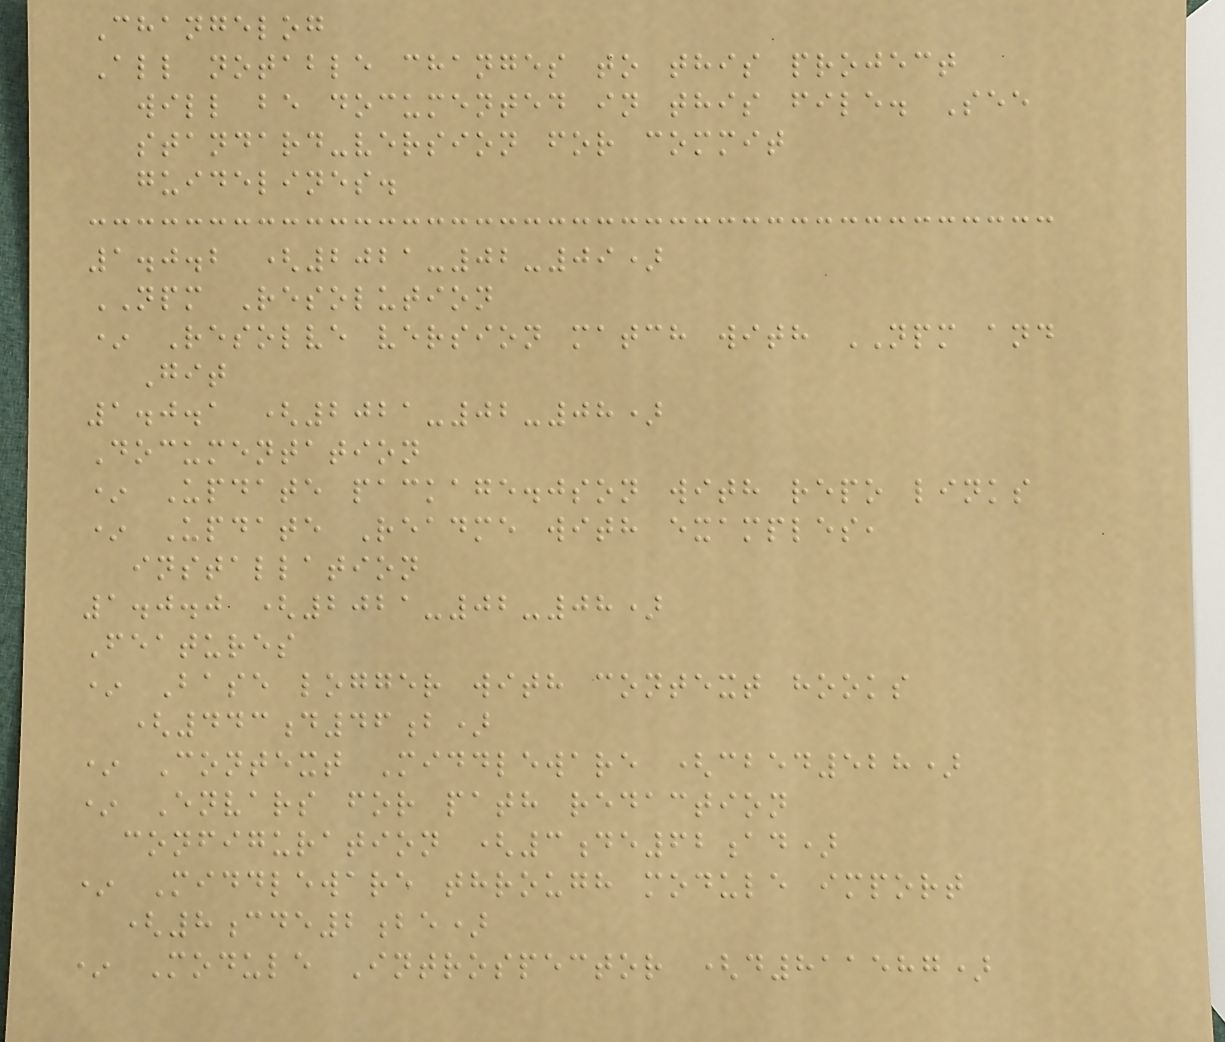Changelog
All notable changes to this project
will be documented in this file. See
standard-version for commit
guidelines.
1.0.2 (2021-02-09)
NPM Resolution
* Resolve version match with NPM and
Git
1.0.1 (2021-02-08)
Documentation
* Update package.json with repo links
* Update Readme with examples,
installation
1.0.0 (2021-02-08)
Features
* Base logger with context hooks
(443d46b)
* Context Middleware (cbed528)
* Envars for path redaction
configuration (3de62ad)
* Middleware through module import
(8cde2be)
* Module Introspector (d811587)
